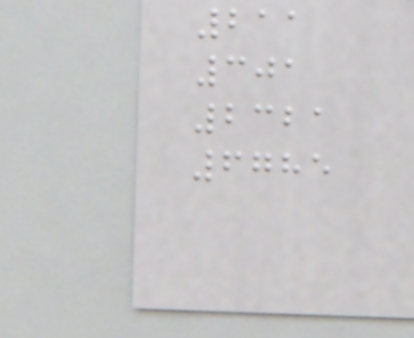211
301
2321
6785
